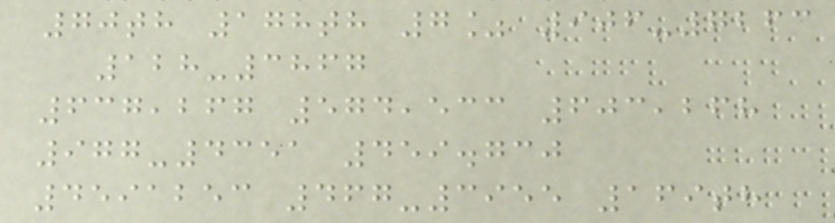70th 178th 7% 906-7263
128-3867
637,267 574,533 603,268
977-4351 459.730
4591253 467-3955 169th
